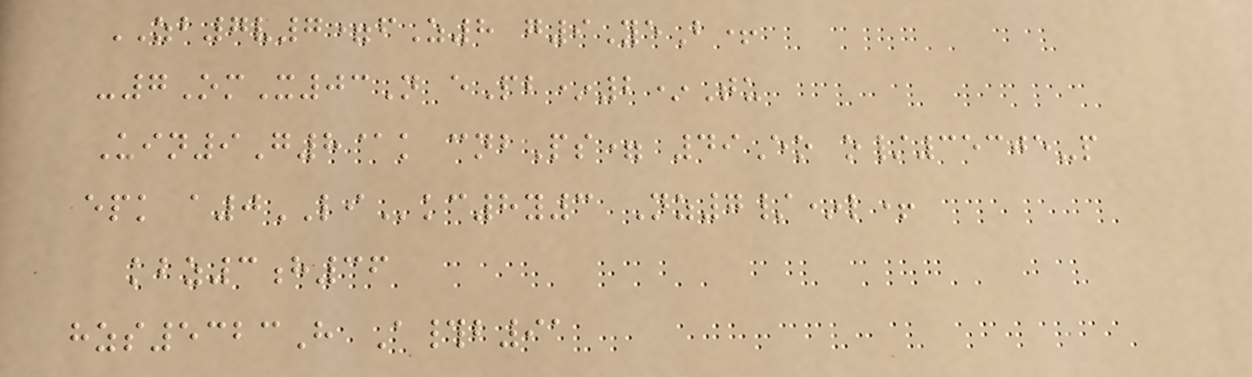ZB7v7=fZ8 g9YeB+
-7OmX03N ePb*2*Tu
Uin9G8@k cnbPs= 49Eo o/35305-p
epk a0LIkc8y3 Nz7/*l+
kbz3h36
hzs5323H A#b91
